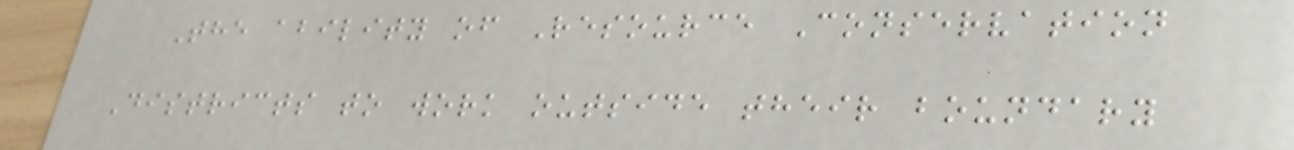The ability of Resource Conservation
Districts to work outside their boundary
